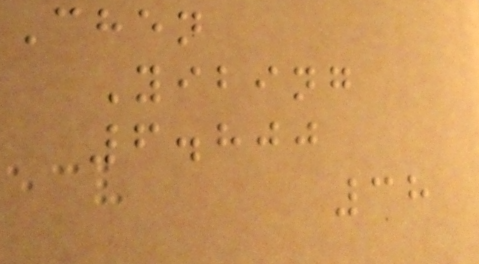Chen
Yibing
6.800
38
